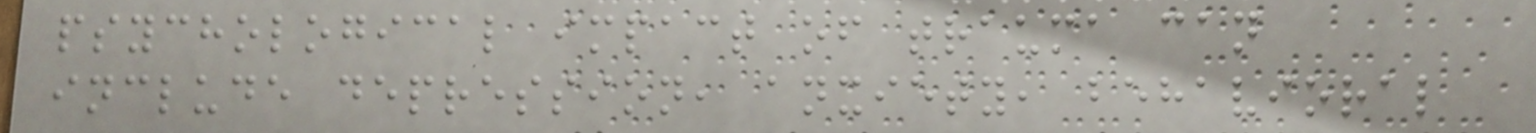psychological impact of trauma can
include depression, anxiety, behavioral
